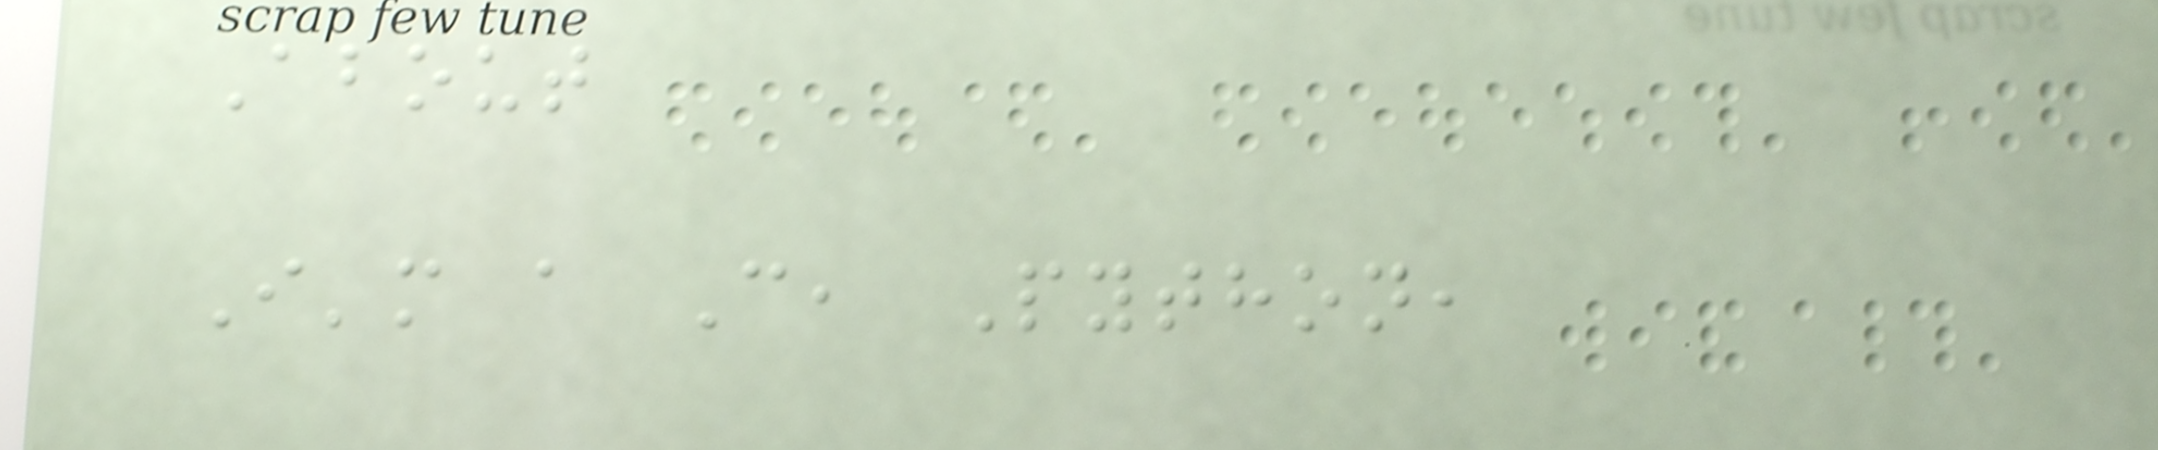About
I'm a C, Python,
